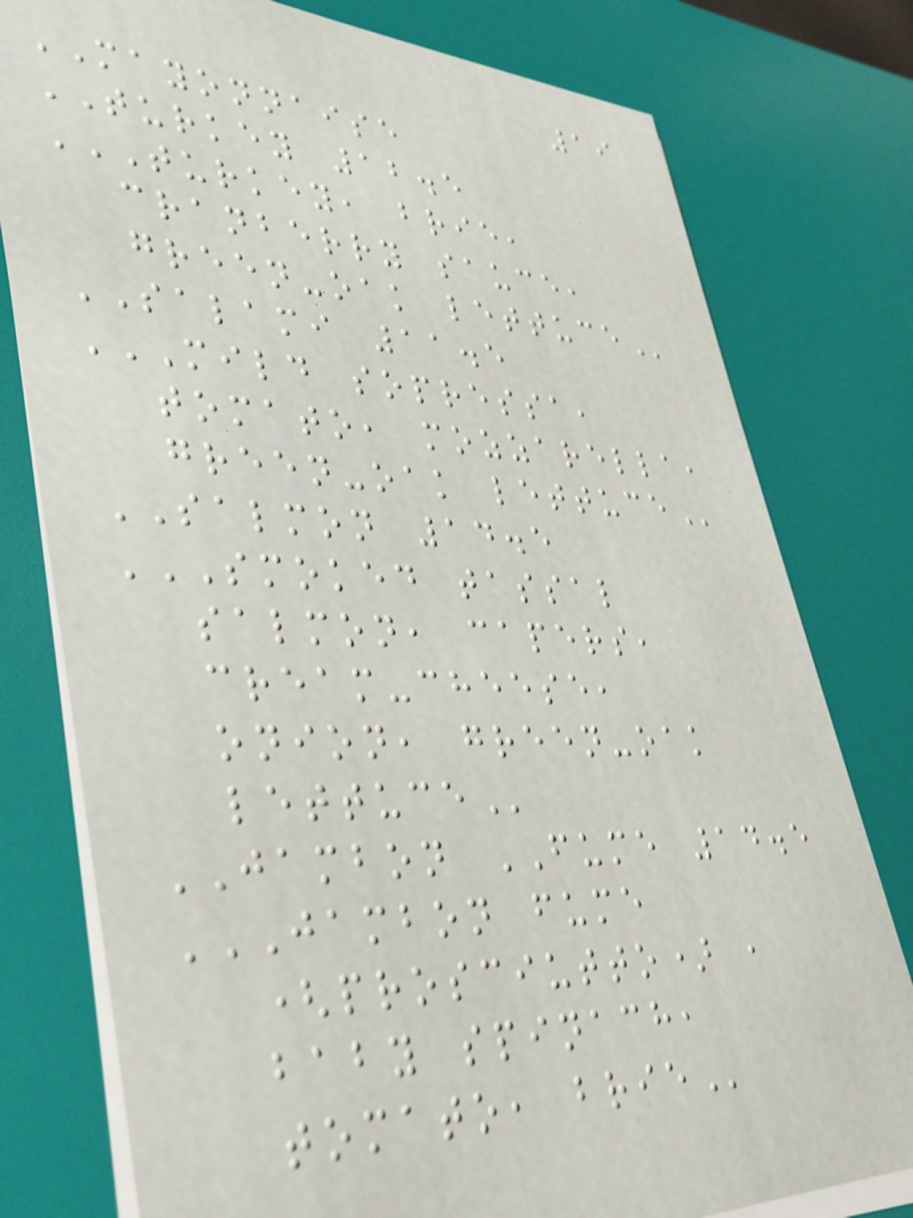19
MAYONNAISE
TURKEY 12.5
TURKEY, BRIE,
CRANBERRY SAUCE,
GREEN-OAK LETTUCE
SALAMI 11.5
MILD SOPRESSA,
TOMATO, MOZZARELLA,
GREEN-OAK LETTUCE
SALMON 14.5
SMOKED TASSAL
SALMON, CAPERS,
CREAM-CHEESE,
ONION, GREEN-OAK
LETTUCE
JAMBON FUME 14.5
JAMBON FUME
(PROSCIUTTO) ,
BABY SPINACH,
TOMATO, BRIE
